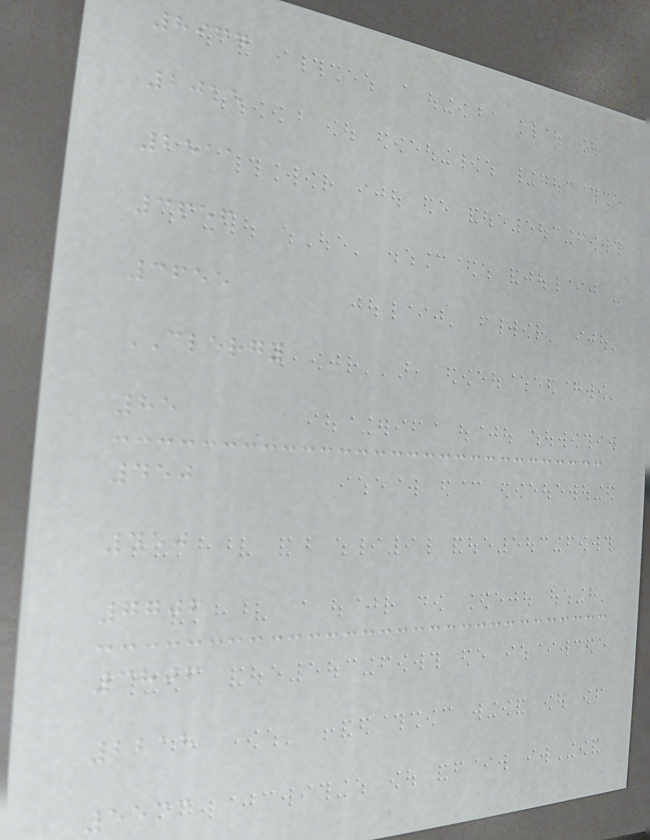8964
2015
2511
3656
3655
CLERGY
85
450
450
7706
3806
2218
5533
